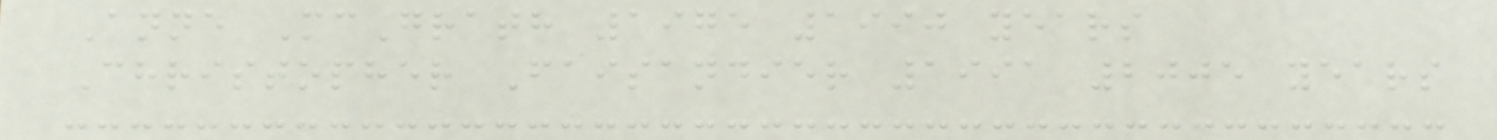Anne McGrath 1975 1990 years
Christopher Faisandier 1991 2005 years
